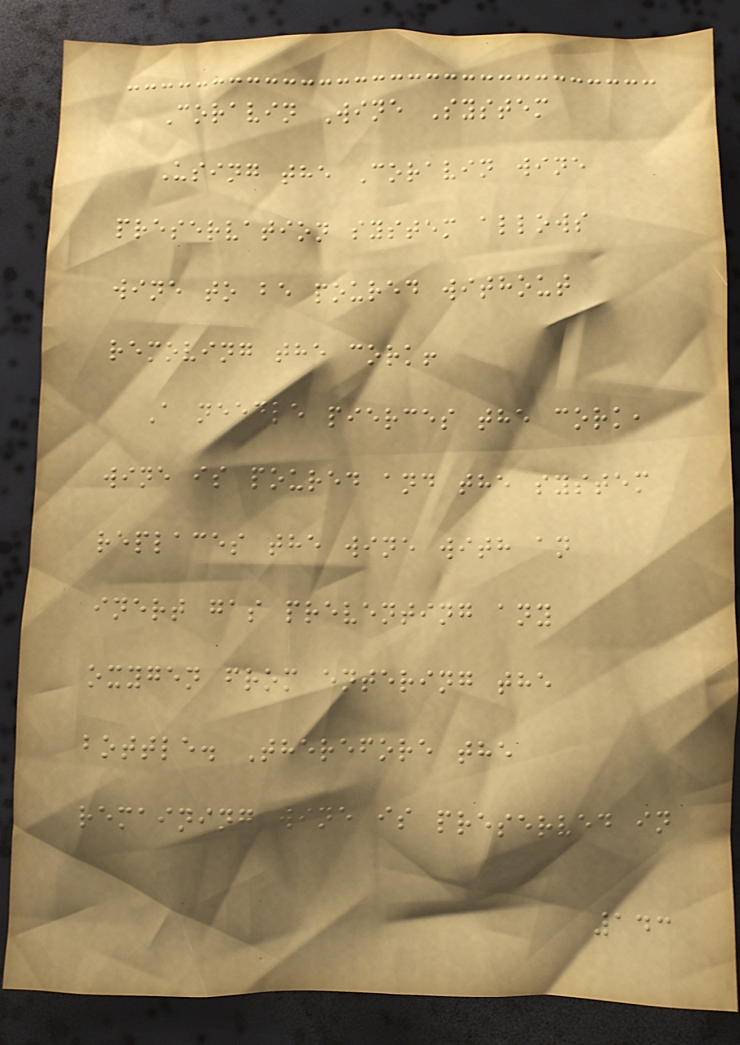Coravin Wine System
Using the Coravin wine
preservation system allows
wine to be poured without
removing the cork!
A needle pierces the cork,
wine is poured and the system
replaces the wine with an
inert gas preventing any
oxygen from entering the
bottle. Therefore the
remaining wine is preserved in
143
